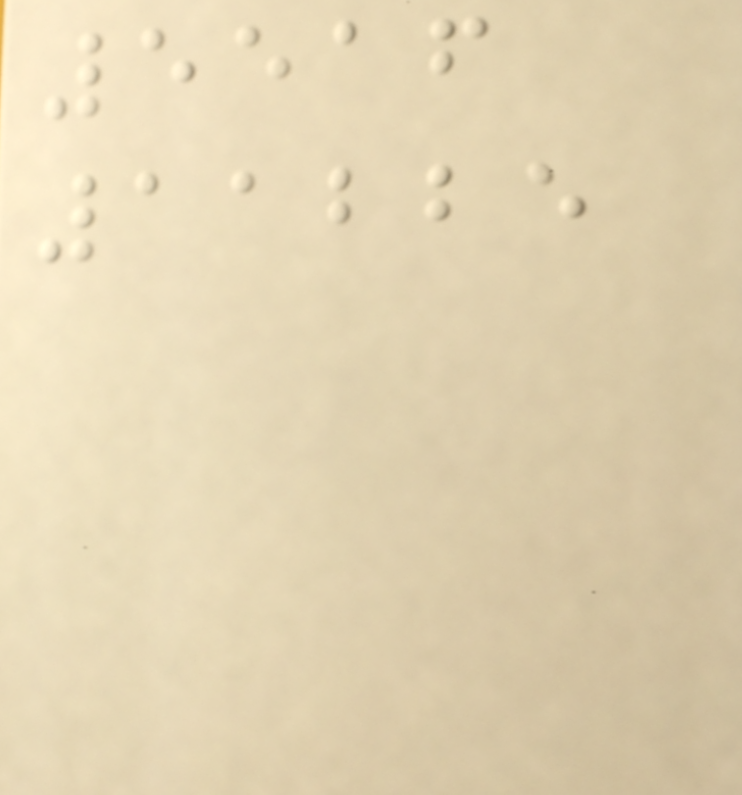5516
11225
